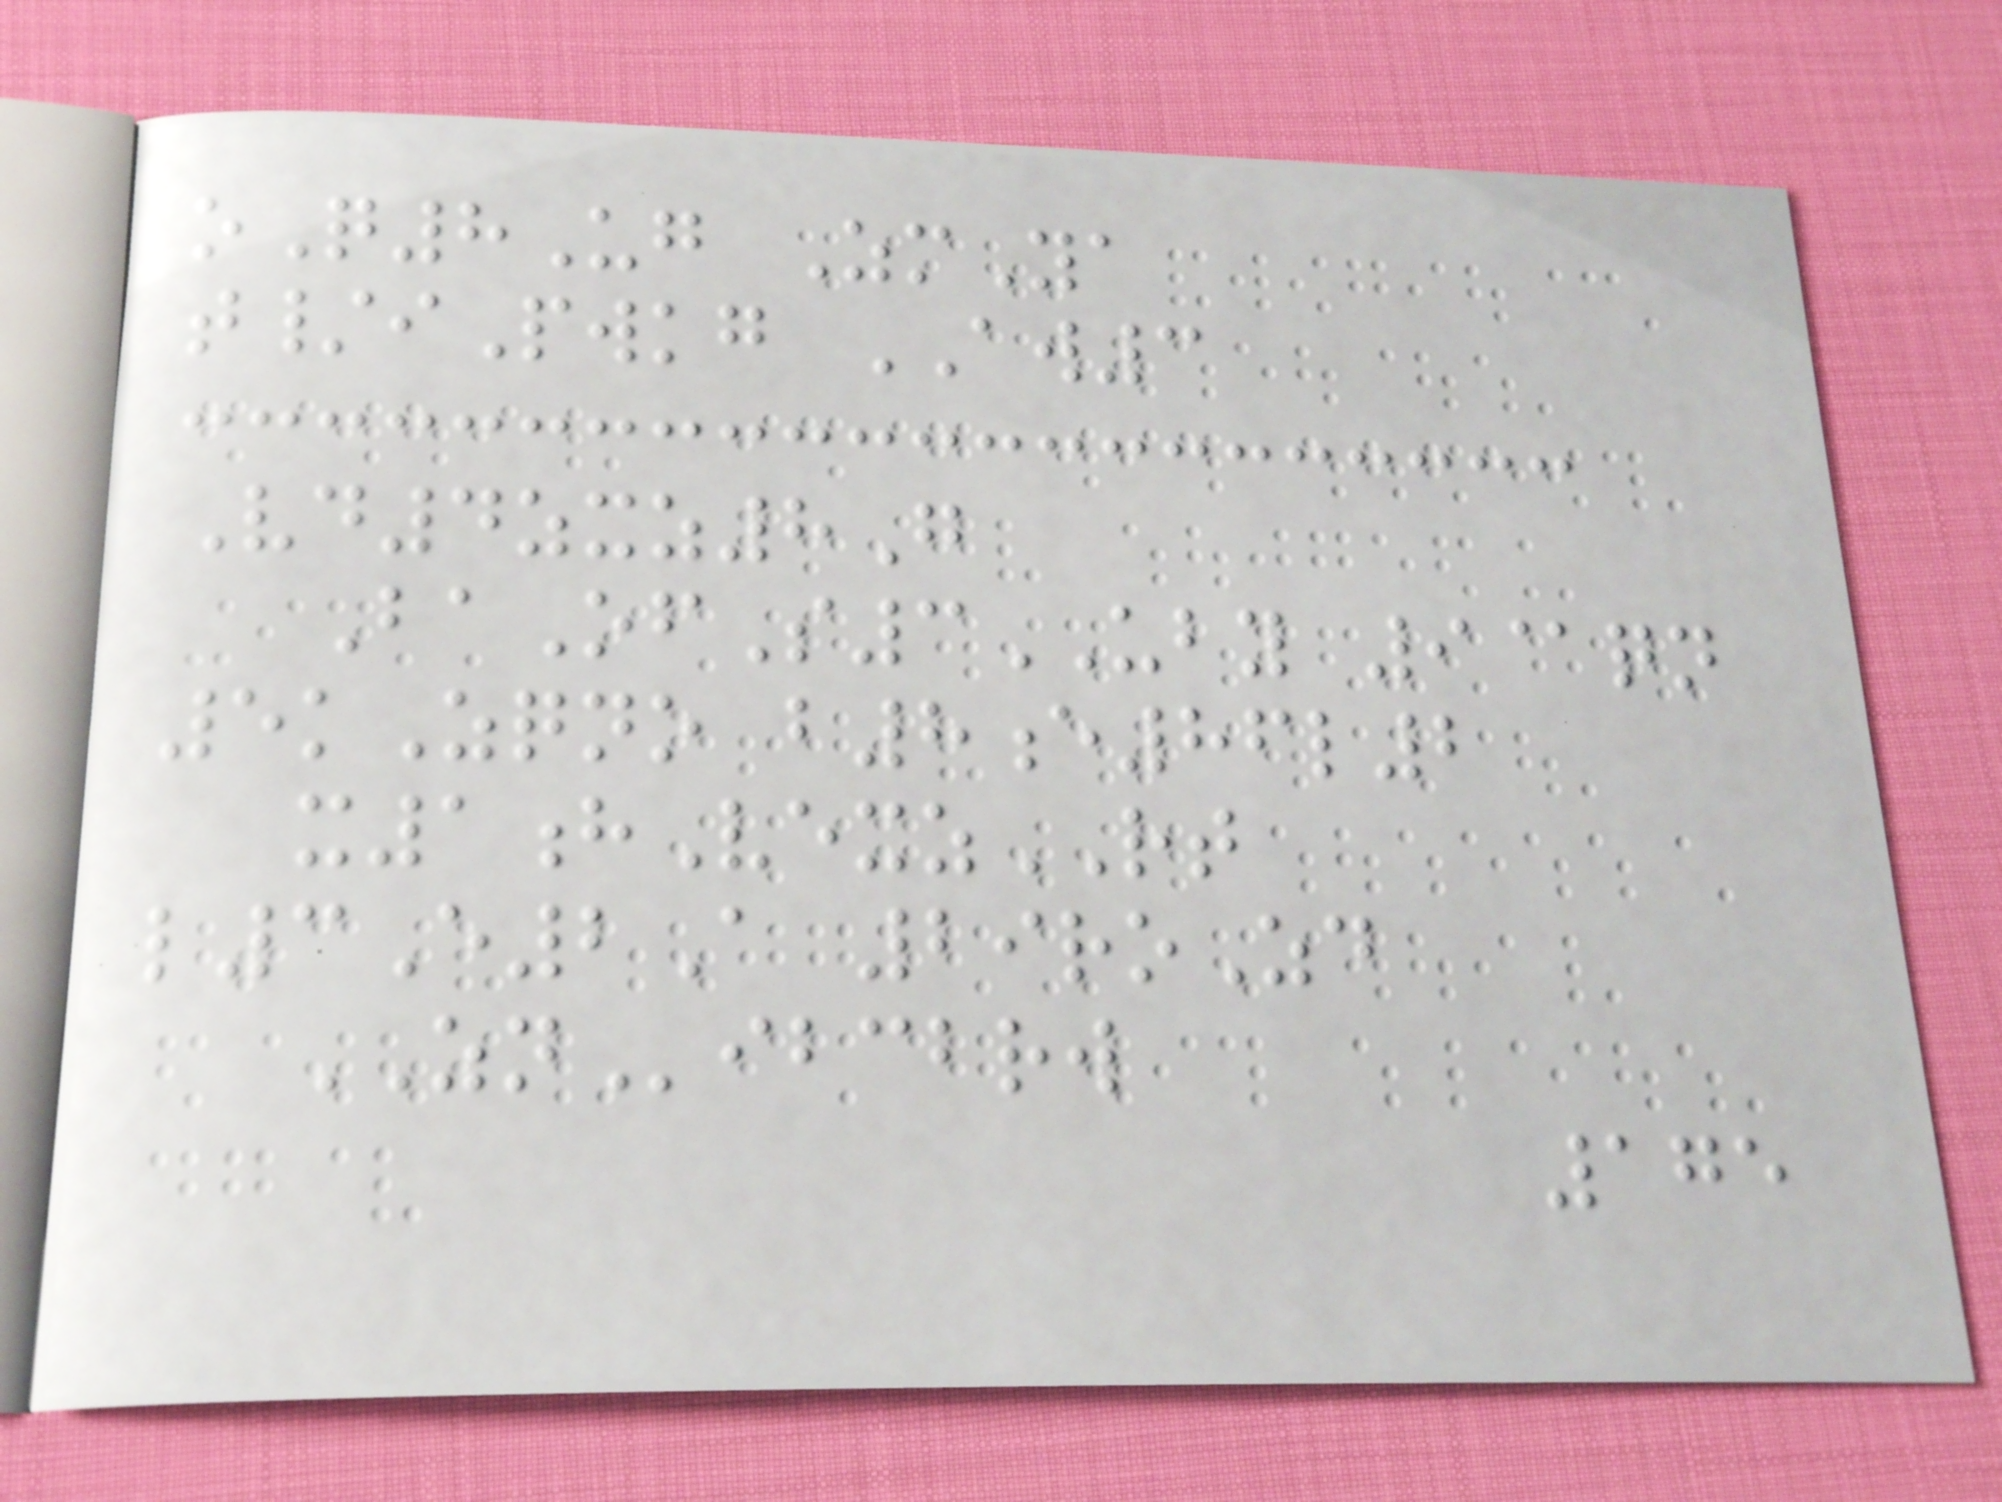oQ8Ug ZmYa
t/iPwkg AW3
Vd4zxz8G
BaOfS3UBY 9@qn
5kZqno b8e86l2
x1hVexzRT
l3E2A 29roZd
ZNibcbrw
175
